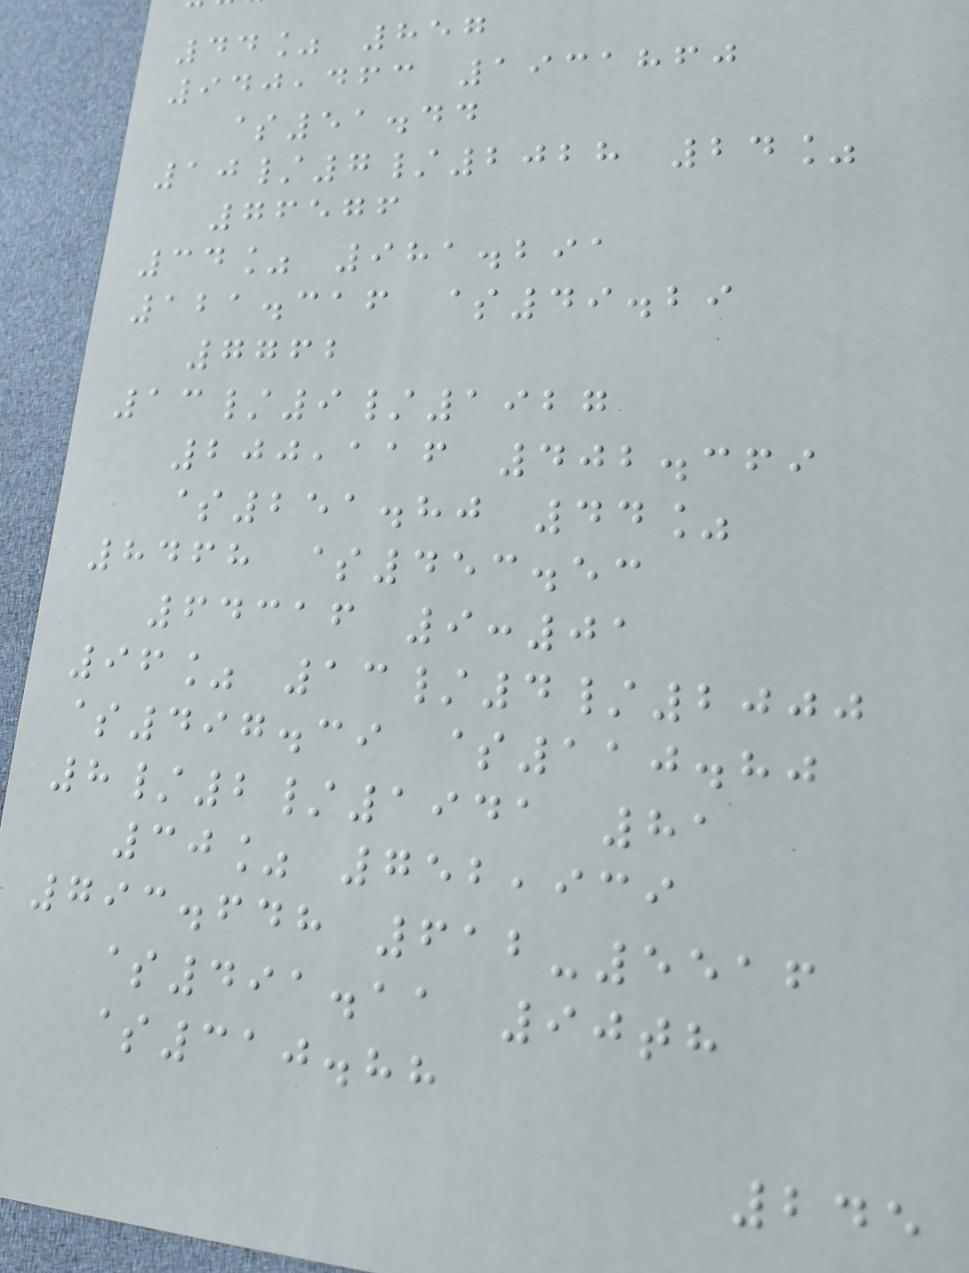44% 857
940,463 1931860
$51.44
10/7/2028 24%
76576
34% 981.291
121.316 $49.29
7762
13/9/1927
200,116 402.369
$251.80 44%
8468 $453.53
64316 9:01
96% 13/4/2000
$497.39 $110.80
8/2/1941 81
30% 752,939
793.648 612-5516
$491.11 90th
$310.88
245
